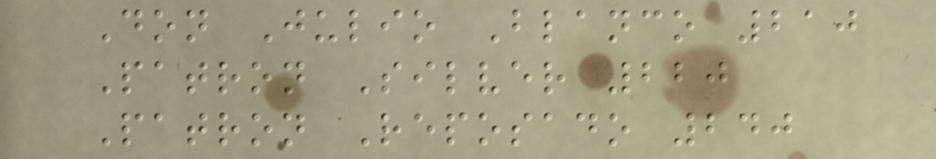Don Julio Blanco 210
Patron Silver 220
Patron Reposado 240
